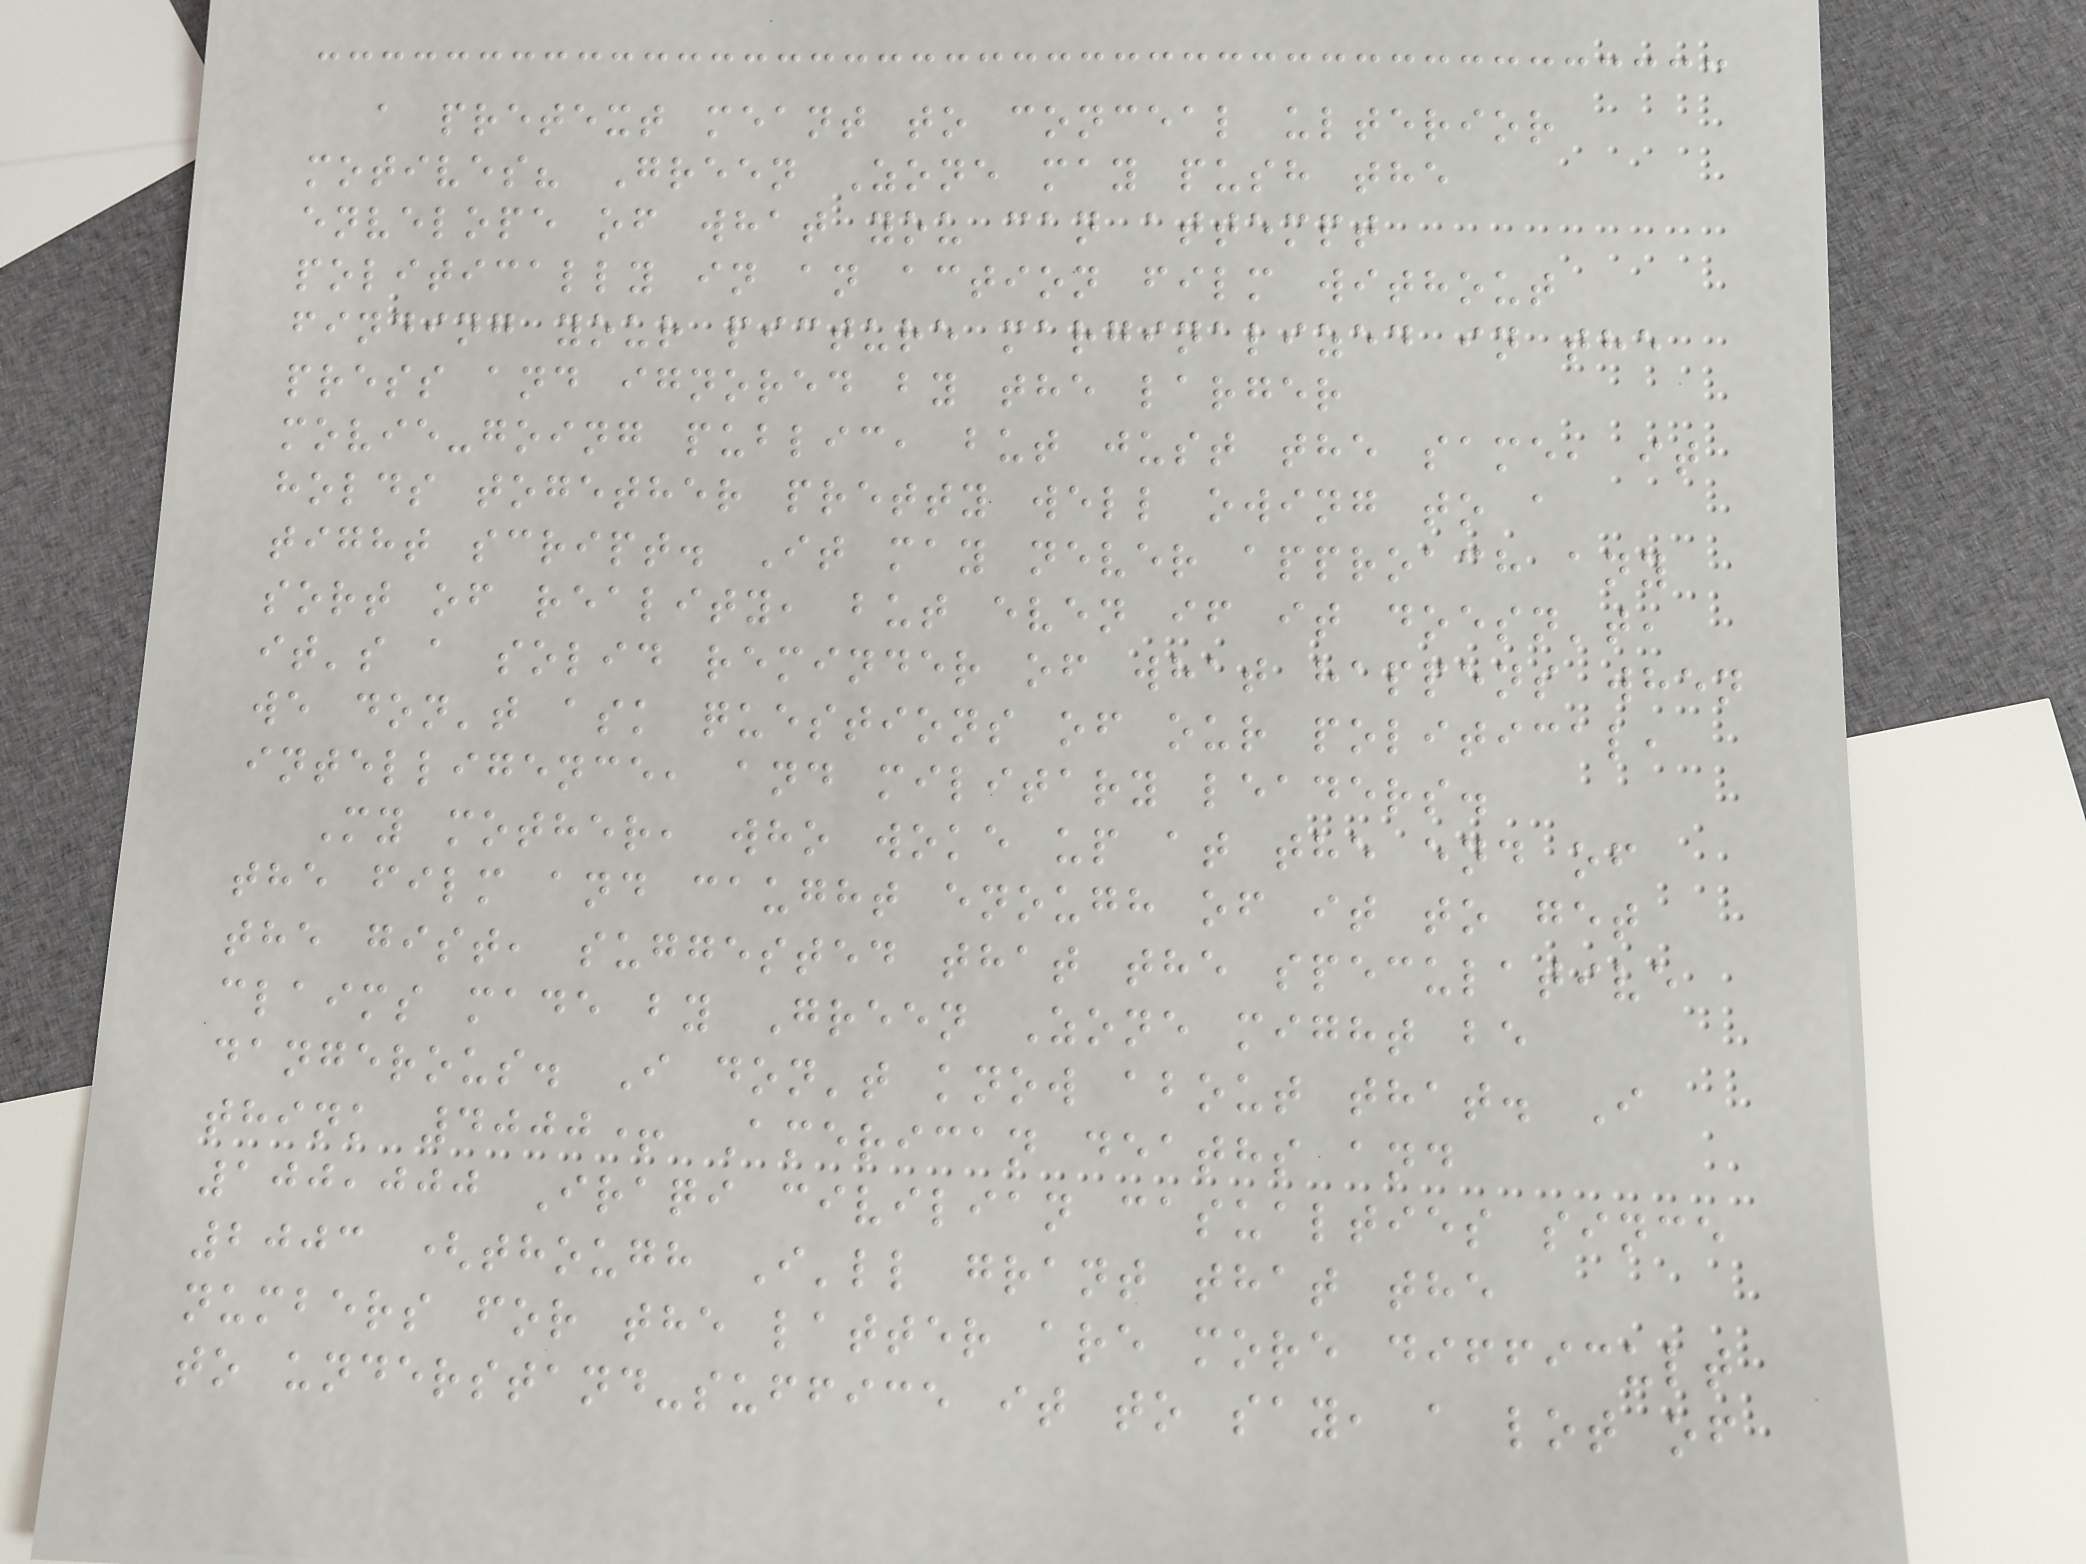a pretext meant to conceal ulterior
motives? Green Zone may push the
envelope of what you can attempt
politically in an action film without
finding your picture marginalized in the
press and ignored by the larger
movie-going public, but just the same, it
holds together pretty well owing to a
tight script. It may never approach any
sort of reality, but even if it doesn't,
it's a solid reminder of what happens when
we don't ask questions of our political,
intelligence, and military leaders.
My mother, who woke up at the end of
the film and caught enough of it to get
the gist, suggested that the speculative
claims made by Green Zone might be
dangerous. I don't know about that. I
think 4000+ American deaths and
100,000 Iraqi civilian casualties since
2003 (though I'll grant that the
numbers for the latter are more difficult
to understand-suffice it to say, a lot of
